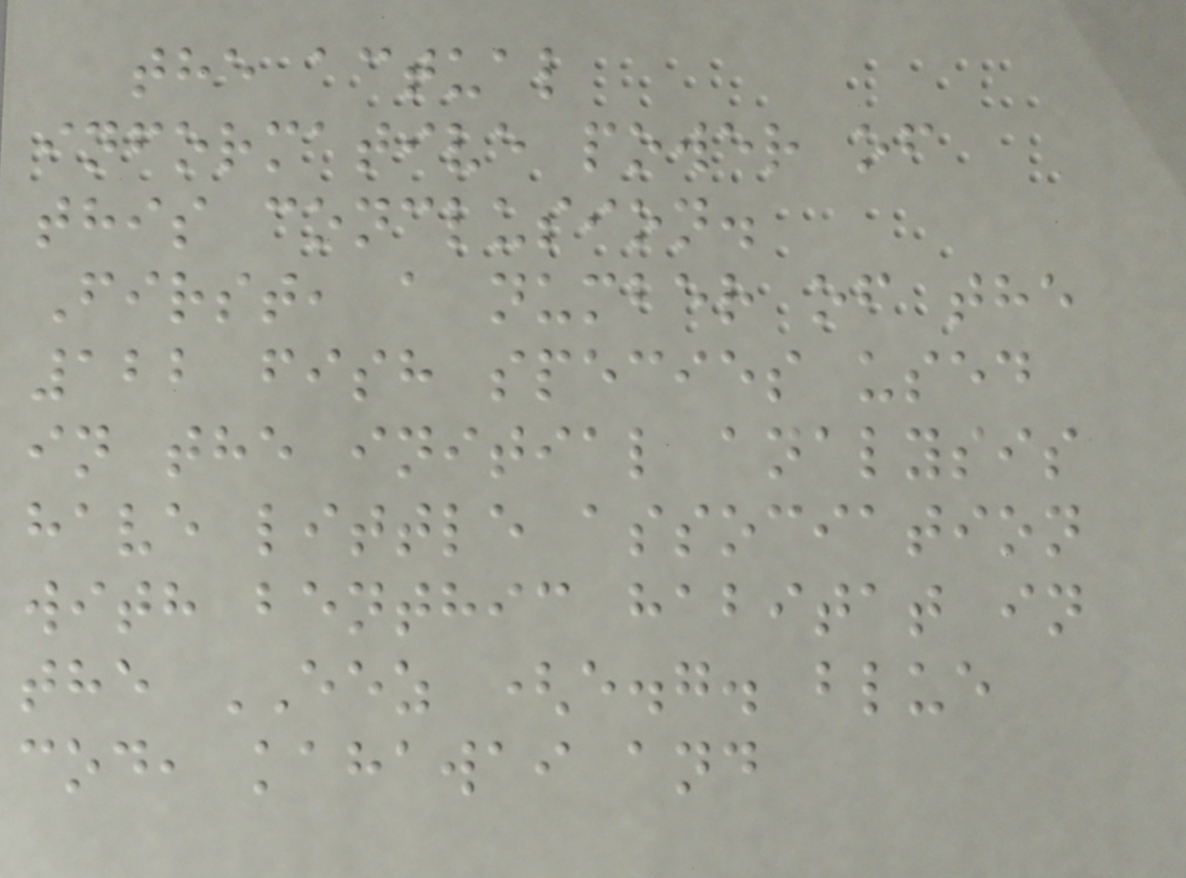the actual
informative power of
this conclusion.
First, a number of the
122 fish species used
in the initial analysis
have little association
with benthic habitat in
the EEZ (e.g. blue
cod, kahawai and
